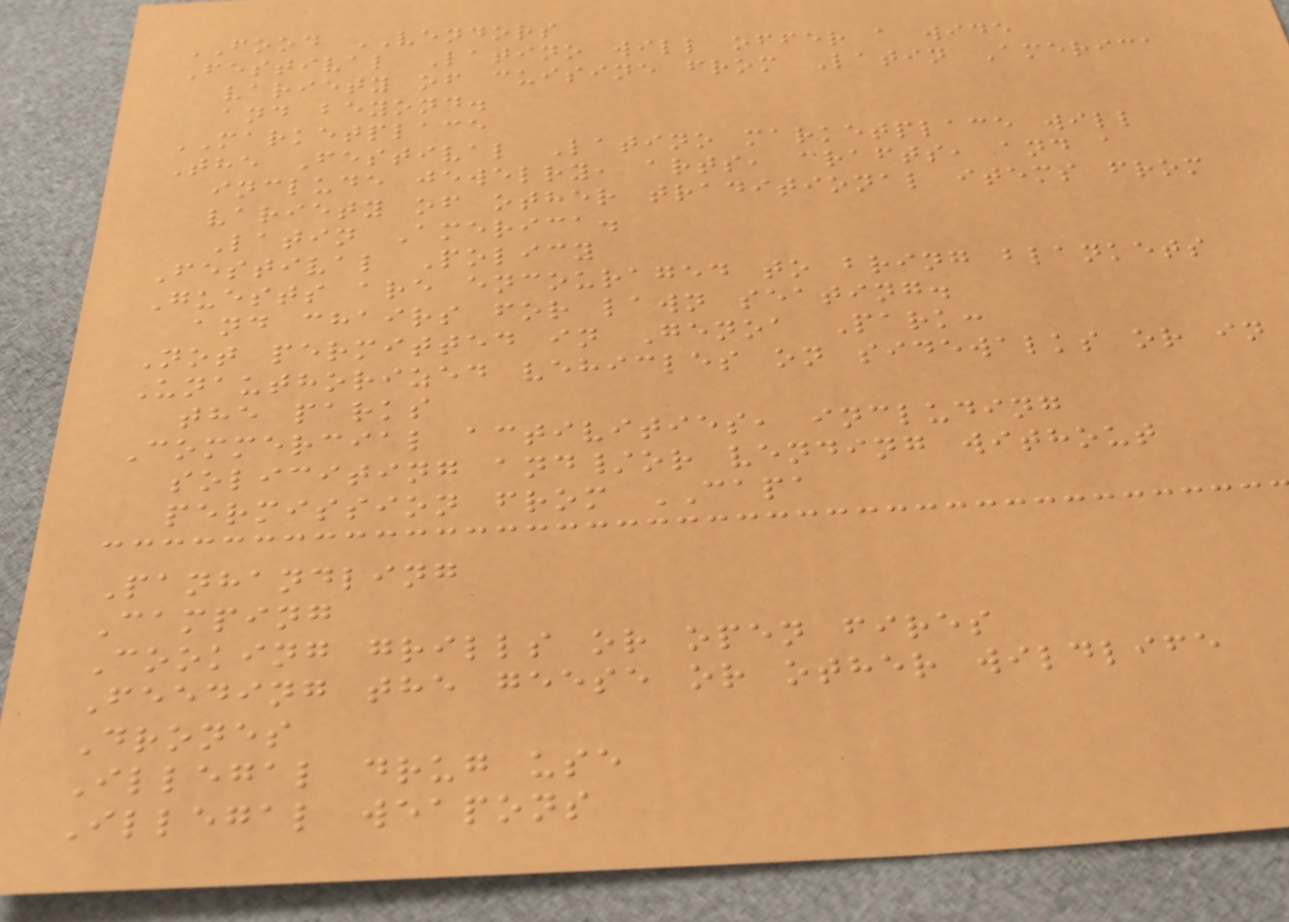FOOD VENDORS
Festival Latino will offer a wide
variety of cuisine from Latin America
and beyond.
MARKETPLACE
The Festival Latino marketplace will
include jewelry, arts, crafts, and a
variety of other traditional items from
Latin America.
Festival Policy
Guests are encouraged to bring blankets
and chairs for lawn seating.
Not permitted in Genoa Park:
Unauthorized vehicles on sidewalks or in
the parks
Commercial activities, including
soliciting and/or vending without
permission from CAPA
Panhandling
Camping
Cooking grills or open fires
Feeding the geese or other wildlife
Drones
Illegal drug use
Illegal weapons
